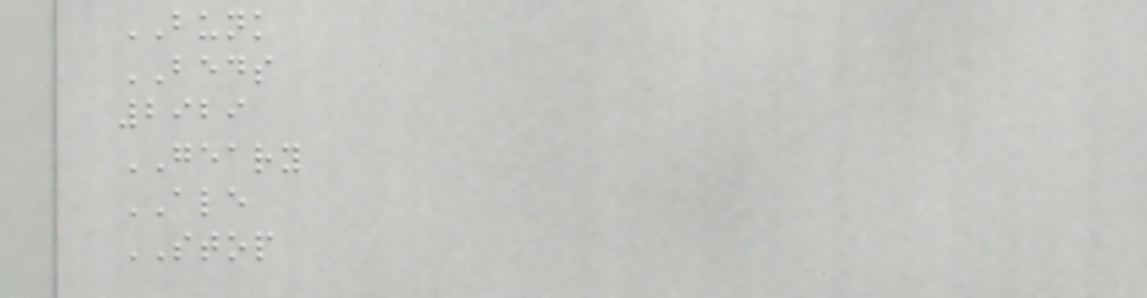BUNK
BEDS
2929
GEARY
ALE
STOP
